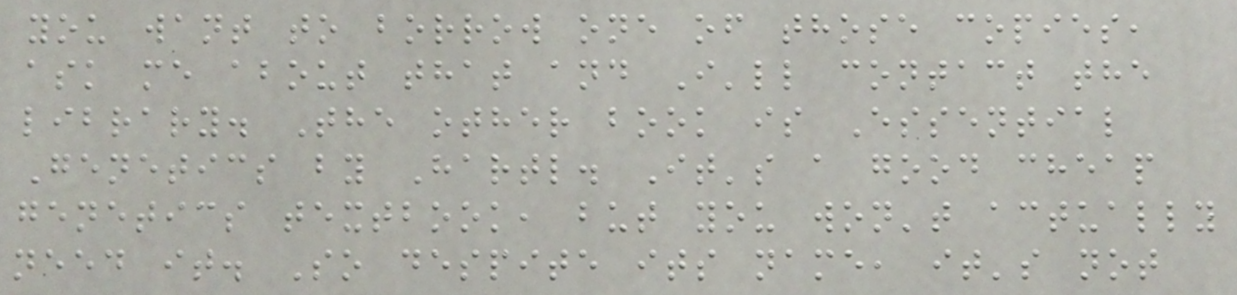you want to borrow one of those copies,
ask me about that and I'll contact the
library. The other book is Essential
Genetics by Hartl. It's a good cheap
genetics textbook, but you won't actually
need it. So despite its name, it's not
